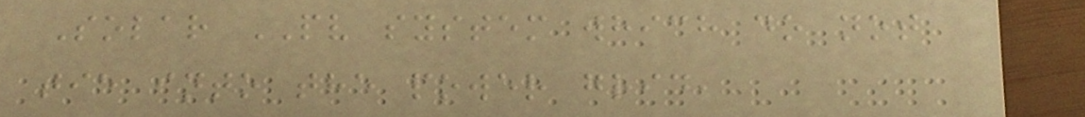Solar PV system which do not
tie into the power grid,
